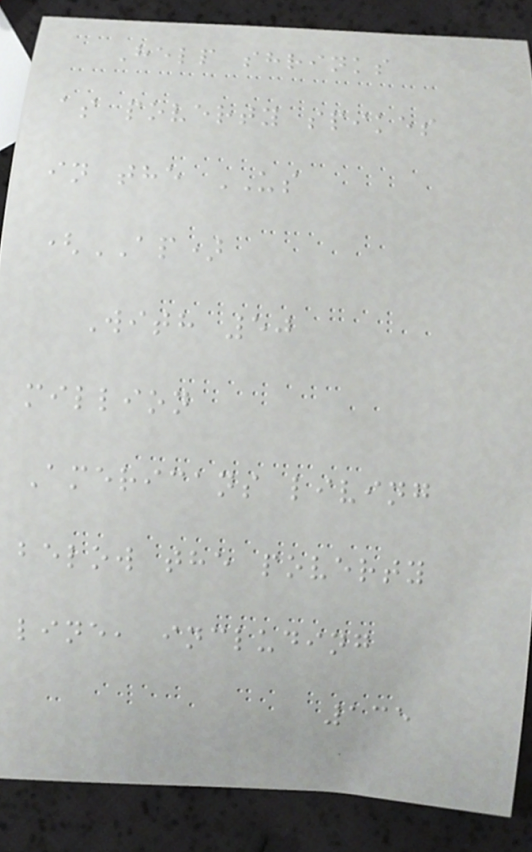Help shrinks
as poverty spikes
in the US
(AP)
With 50
million
Americans living
below the poverty
line, including
135
